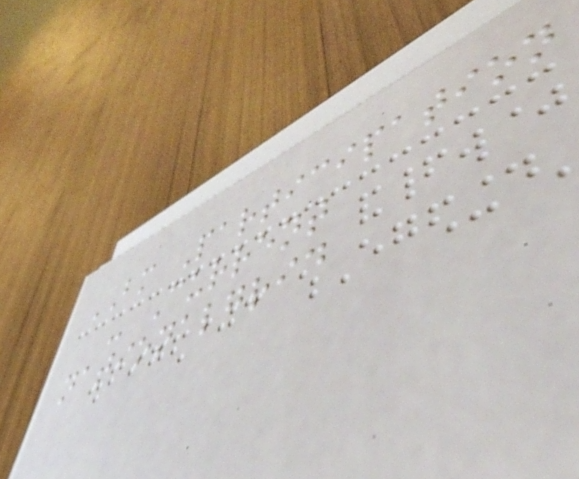BM Participation
- Current
nationalgrid
